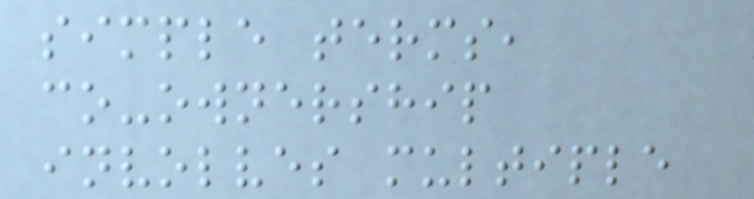simple terms,
co-ownership
involves multiple
